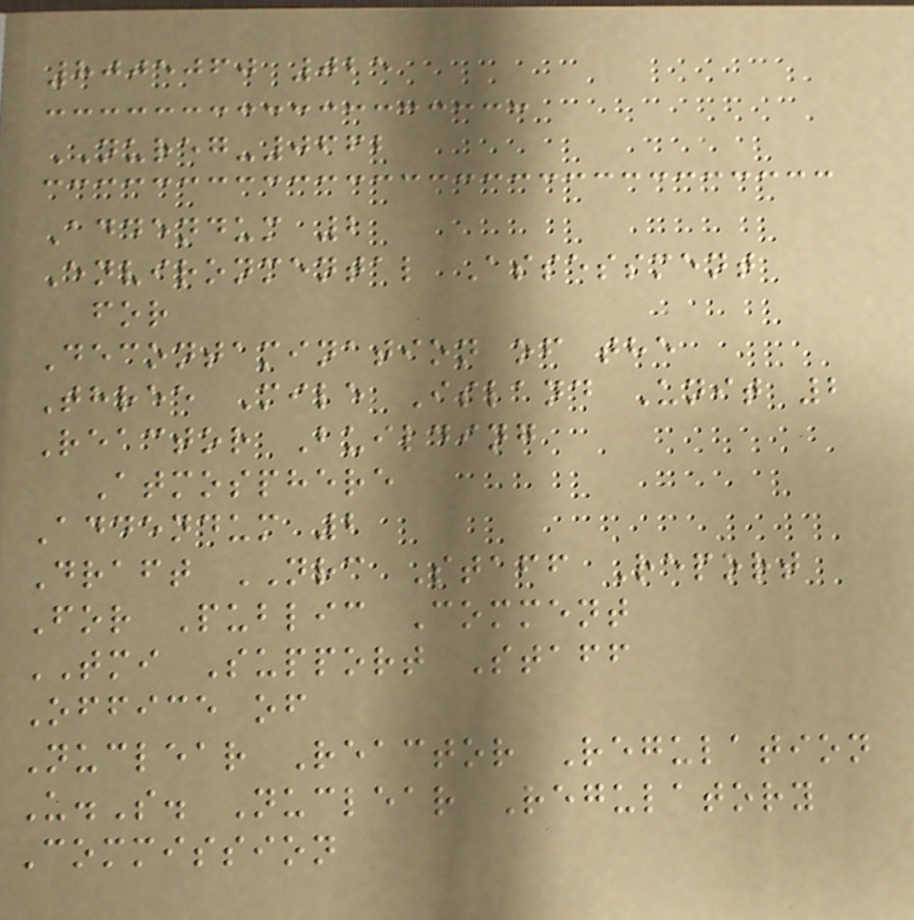8005060 025
NUREG-0662
Addendum 2
Environmental Assessment
for
Decontamination of the
Three Mile Island Unit 2
Reactor Building
Atmosphere
Addendum 2
Draft NRC Staff Report
For Public Comment
TMI Support Staff
Office of
Nuclear Reactor Regulation
U.S. Nuclear Regulatory
Commission
